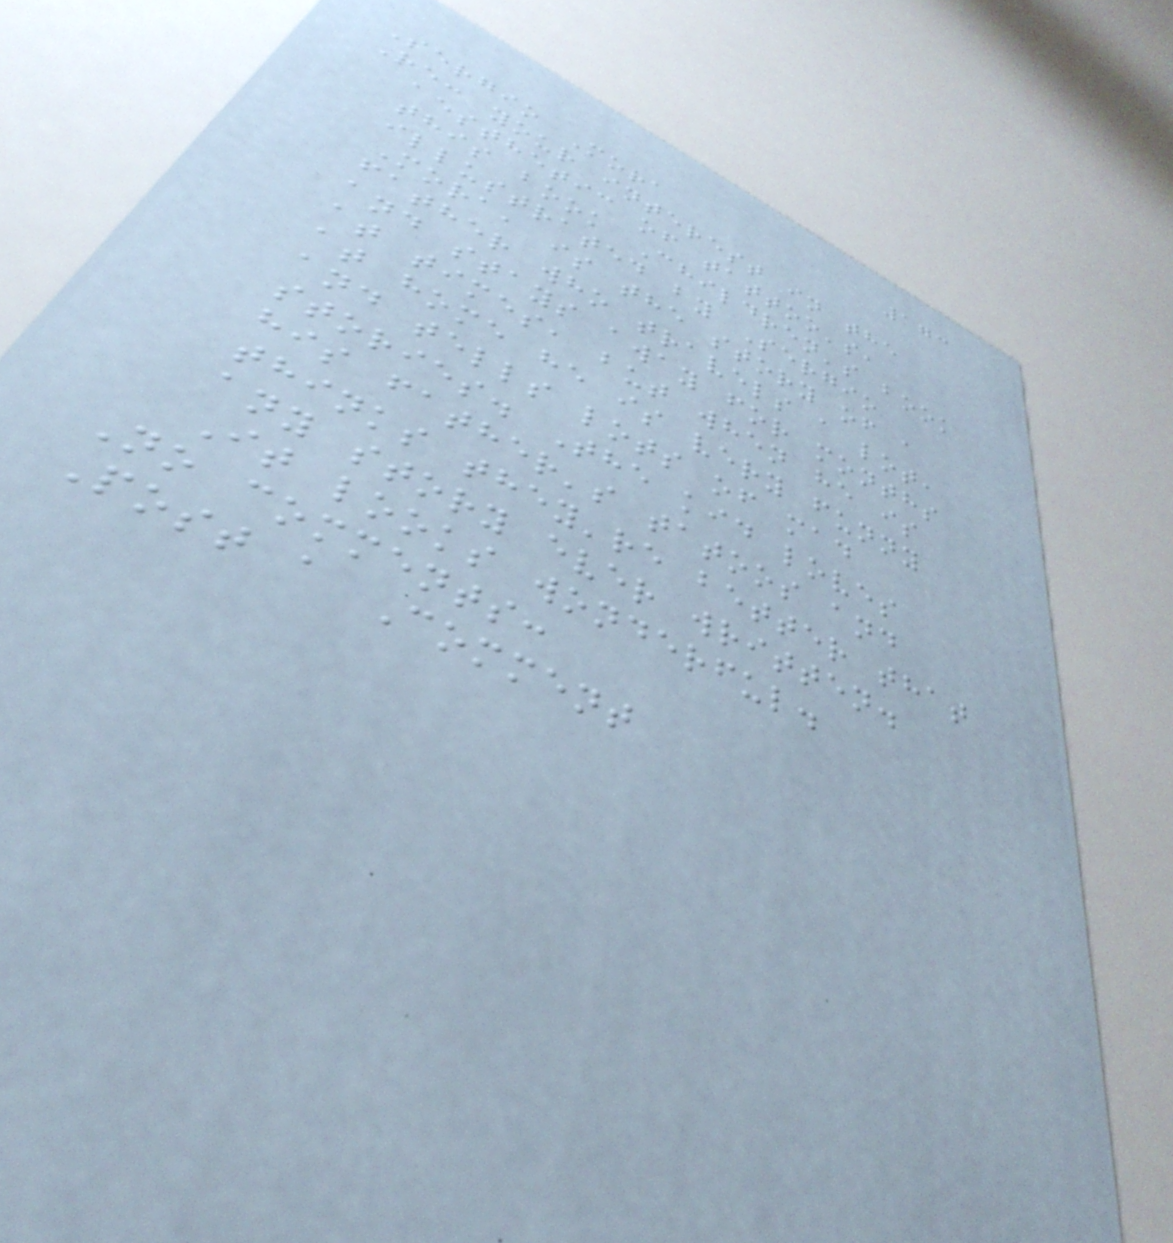173
Sergio Mora
Re: your interest in the
aesthetic of tattoo's,
this book Children's book
illustrated by Sergio
Mora, is the story of a
father who travels a lot,
and stays away for months
at times, but when he is
at home he is very funny
and tells lots of mad
stories. The kid loves
his father's tatoos and
thinks they're better that
any story ever written.
It looks wonderful.
No comments:
Post a Comment
